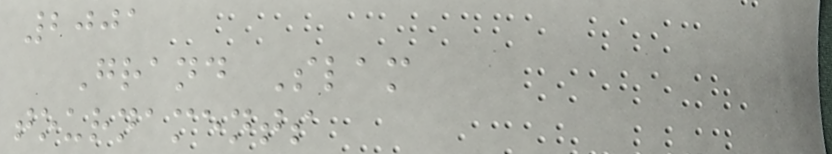2001
Grand Slam
tournaments
